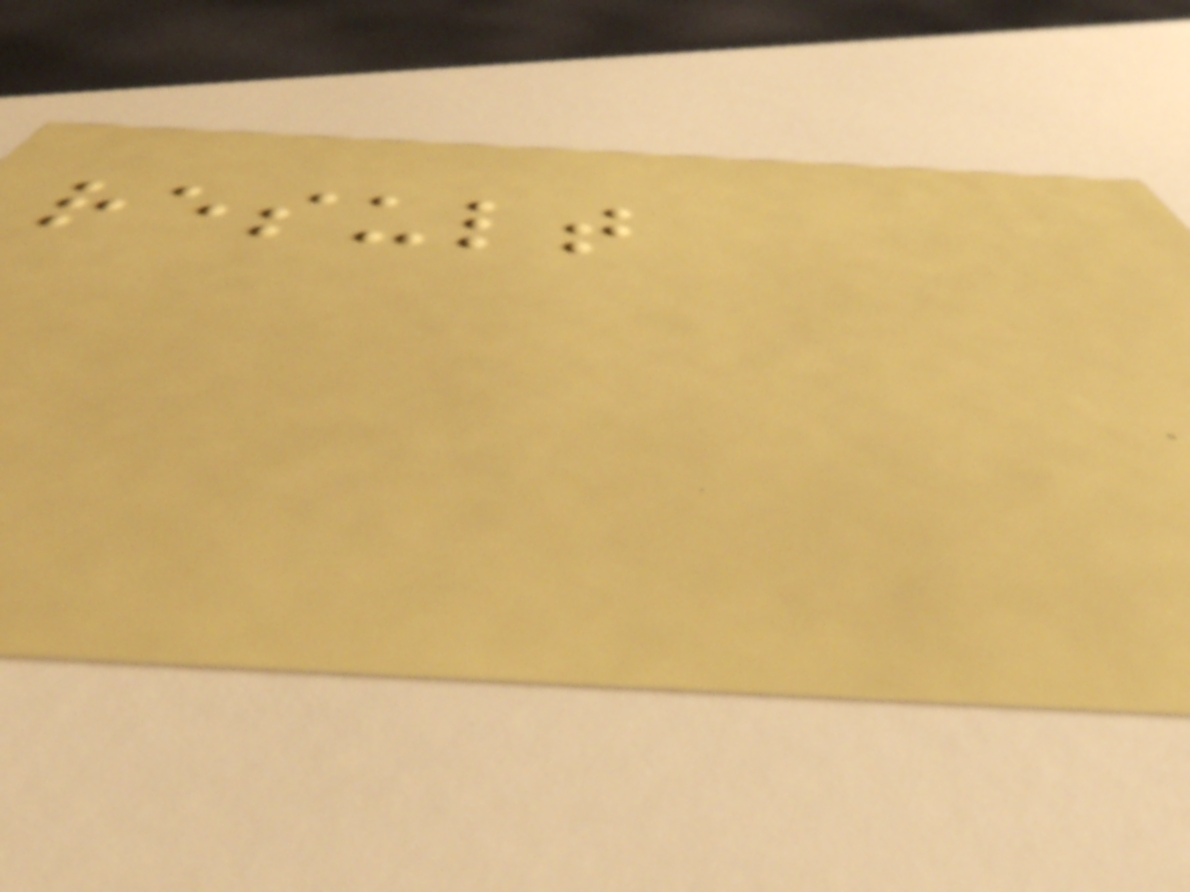result
